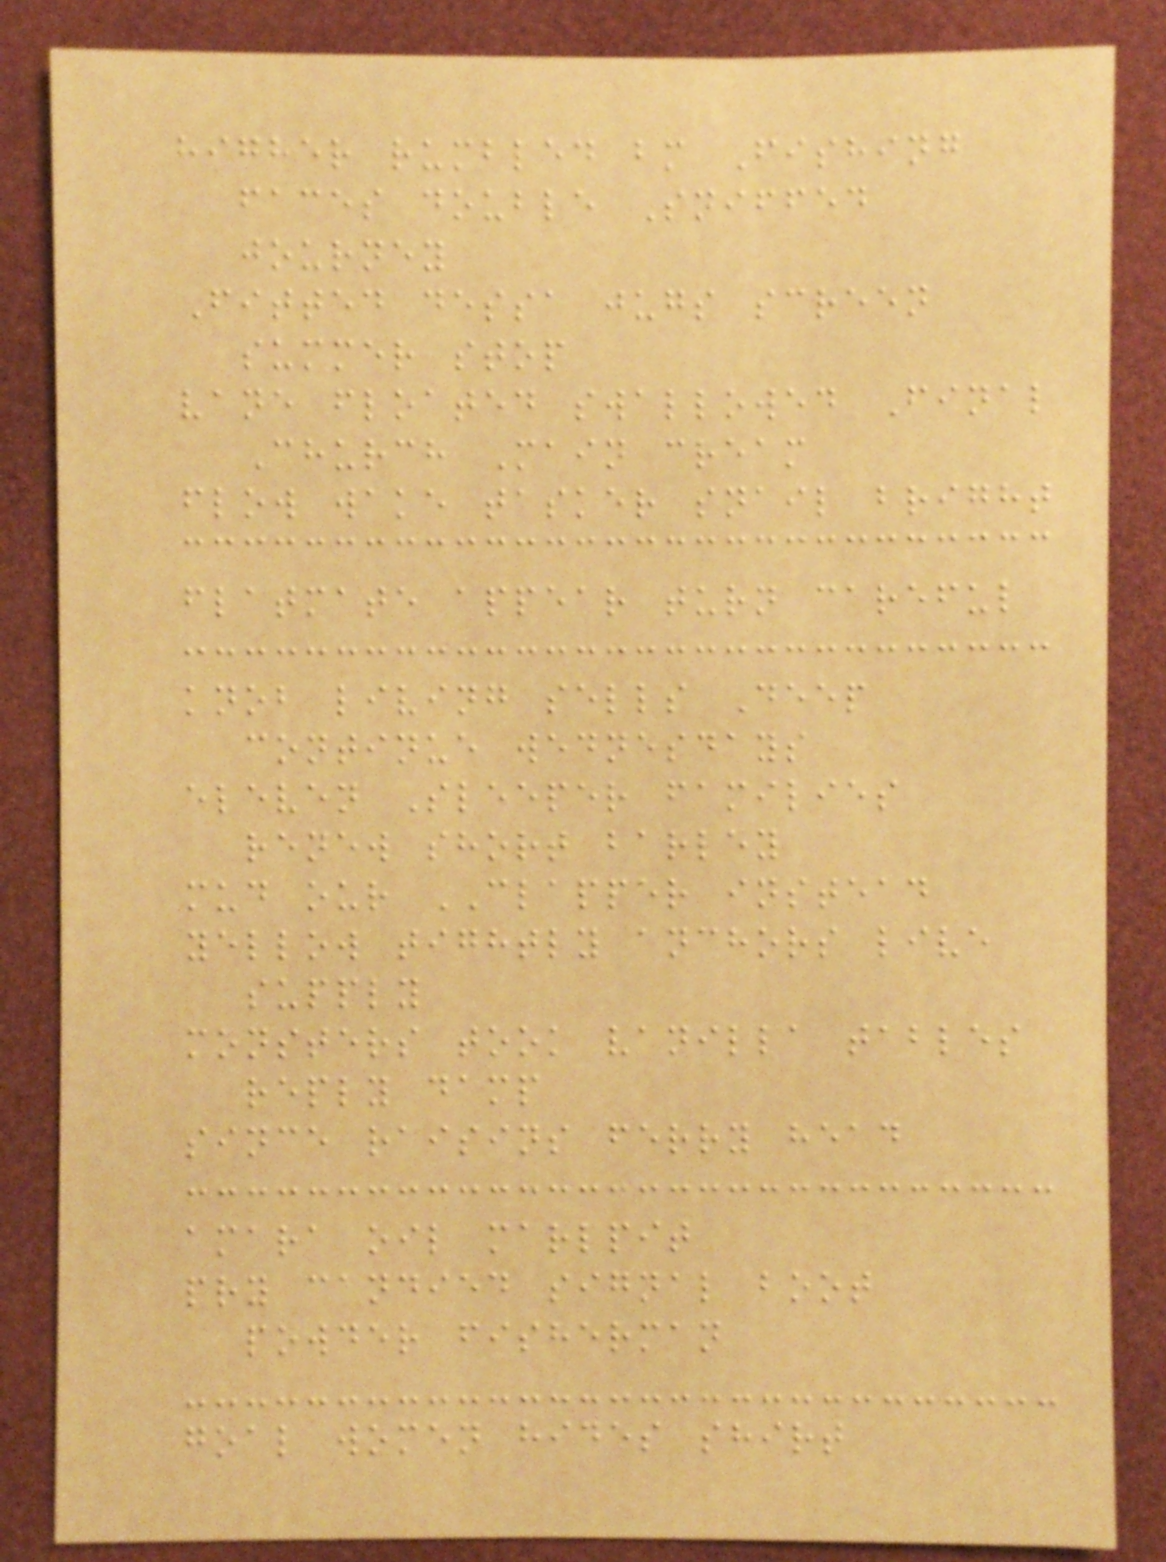higher rumbled bm Fishing
faces double Sniffed
journey
Fitted dessa jugs screen
summer stop
vane floated swallowed Final
Church Main cream
flow wake tasker snail bright
flatmate appear turn careful
knob living sells Deep
continue wednesdays
eleven Sleeper families
renew short barley
mud our CLAPPER instead
yellow tightly anchors live
supply
monsters took vanilla tables
reply damp
since raisins ferry head
amara oil marlpit
pry candied signal boot
powder fisherman
goal women hides shirt
